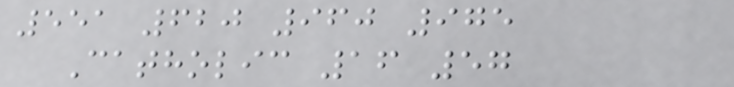551 620 960 975
Catholic 16 57
